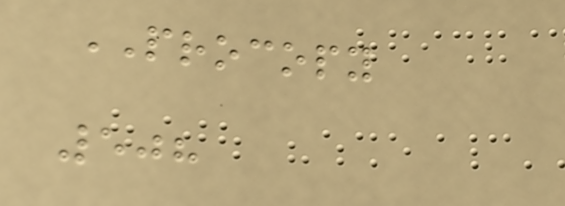PROCOPY
508
